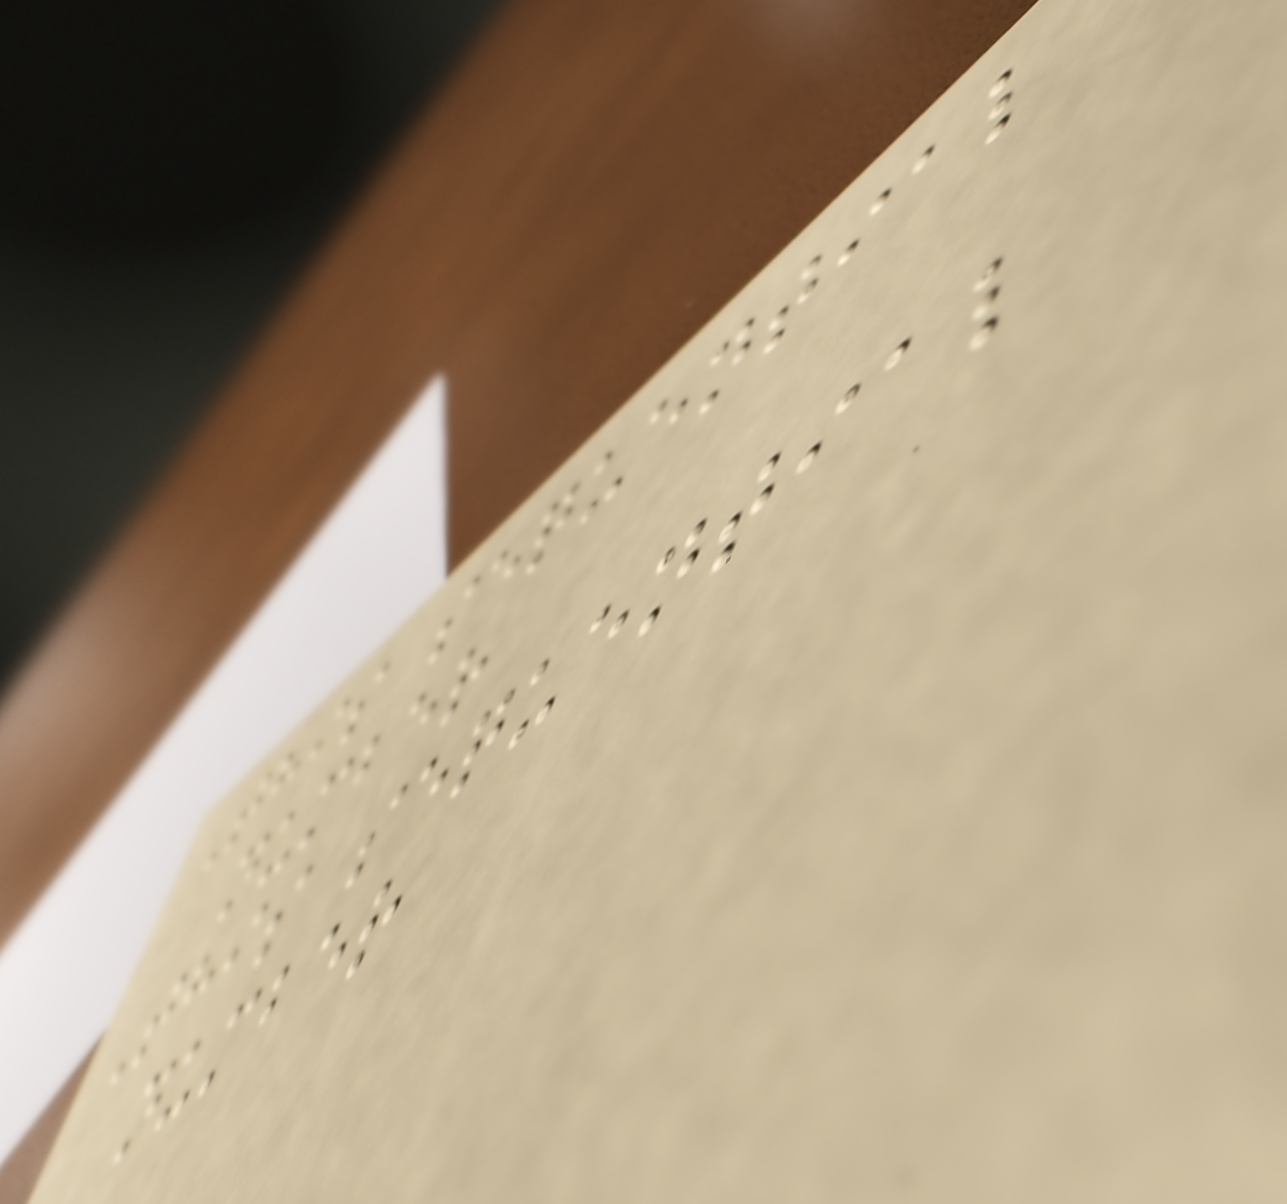This sequential
number
This sequential
number
